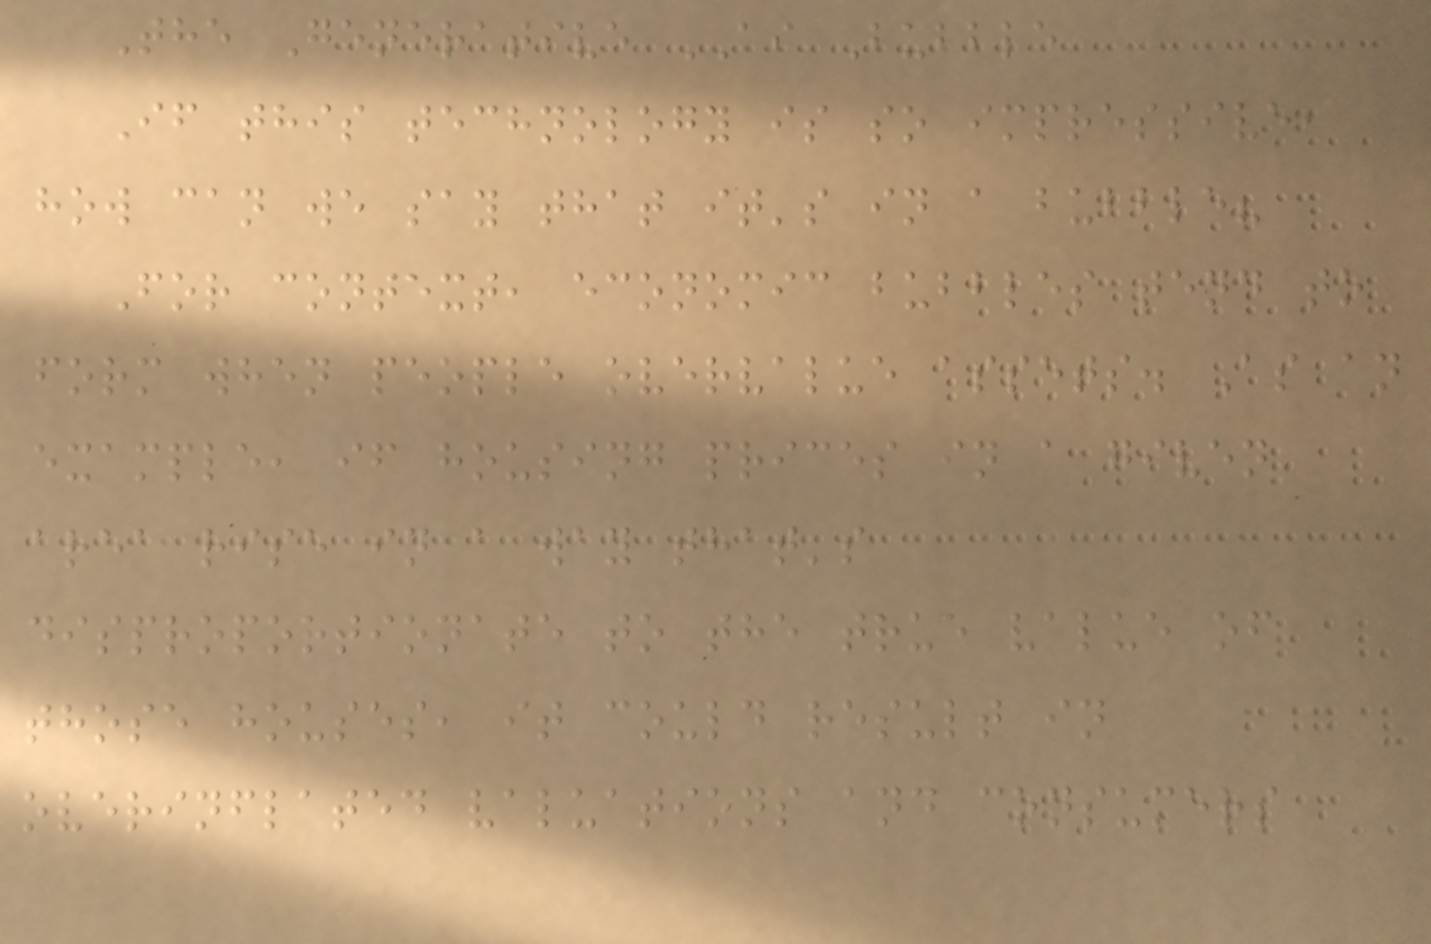The Generative AI Bubble
If this technology is so impressive,
how can we say that it's in a bubble?
For context, economic bubbles tend to
form when people overvalue assets. As an
example, if housing prices in a given
area rise in a way that's
disproportionate to the true value of
those houses, it could result in
overinflated valuations and consumers
